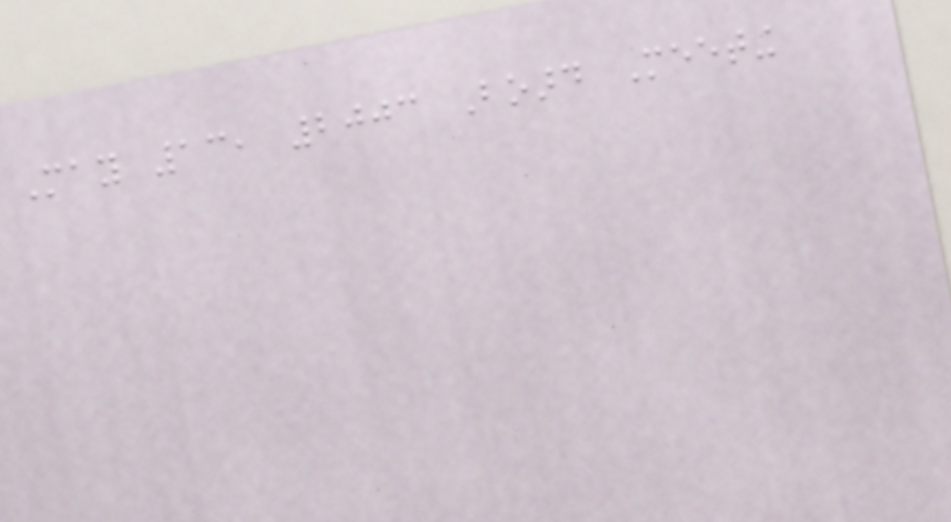May 13, 2003 Board Meeting
